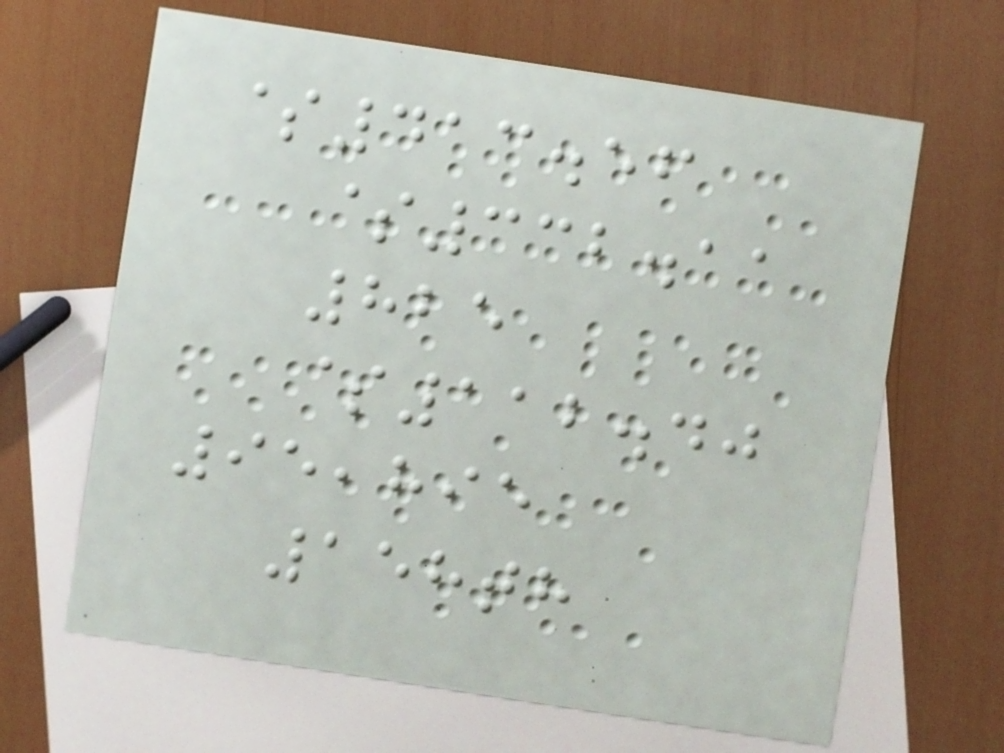$413.56
$332.11
825
$112.40
95,895
158th
